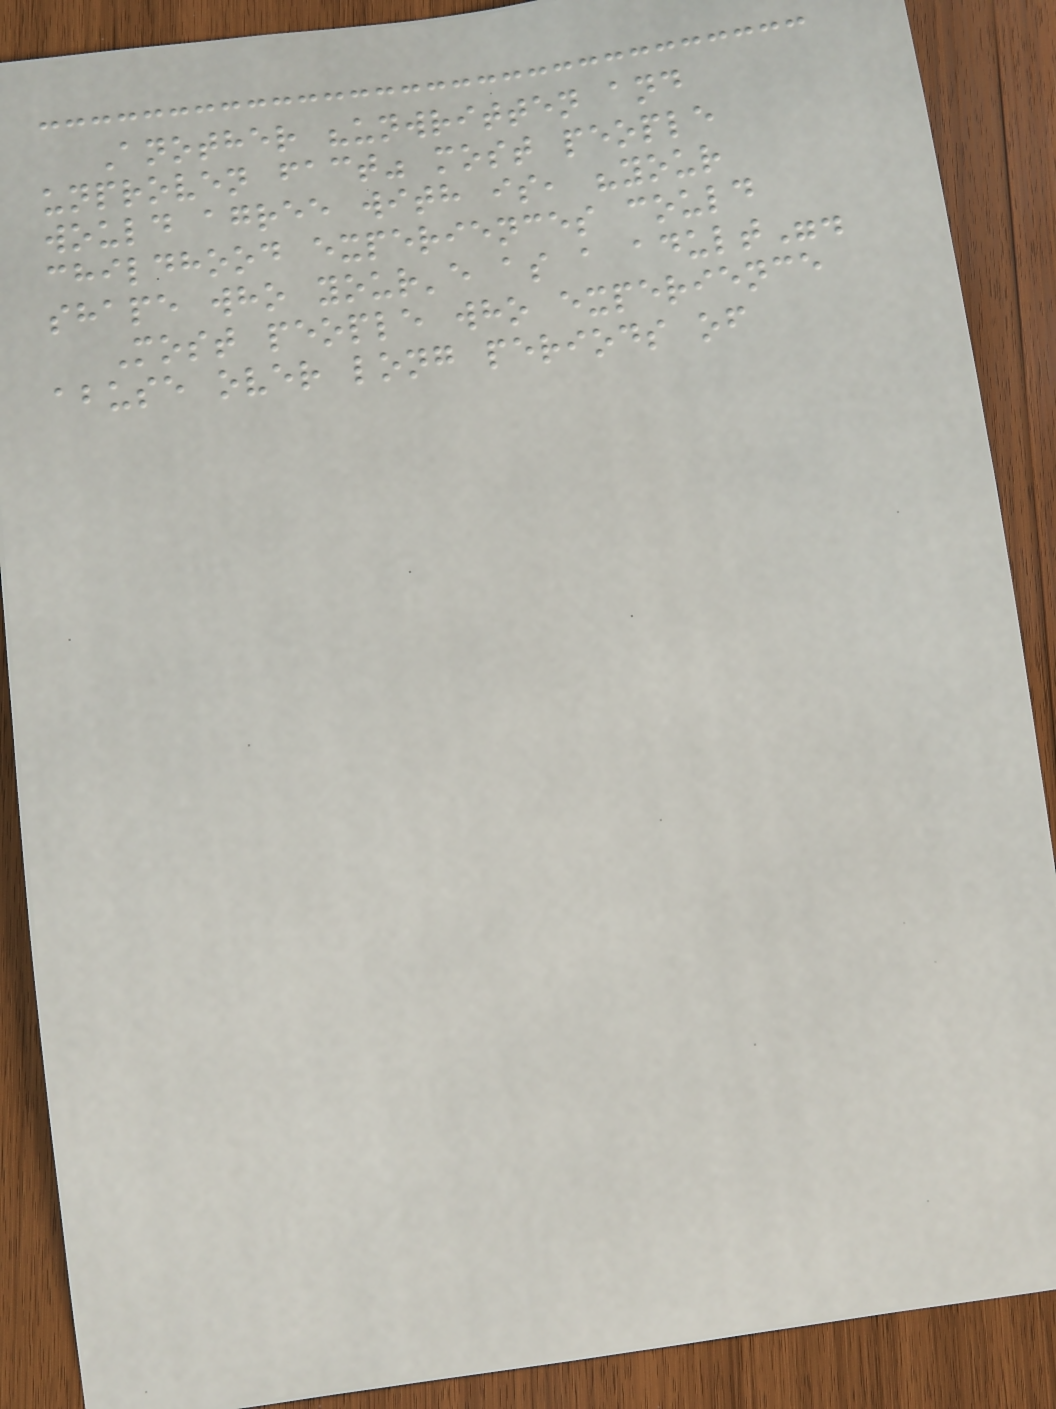Another "unwritten and
unproven fact" most people
would agree with is, "your
childhood experiences could
shape who your'e as a adult".
Most people who experience
abuse over long periods of
